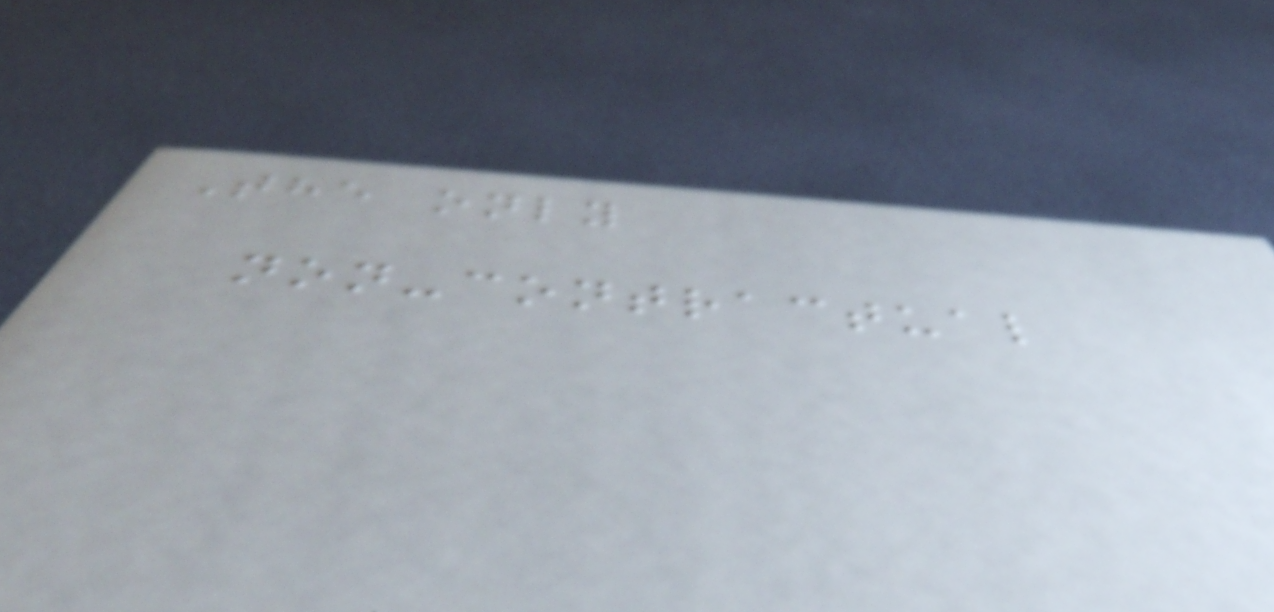The only
non-contractual
